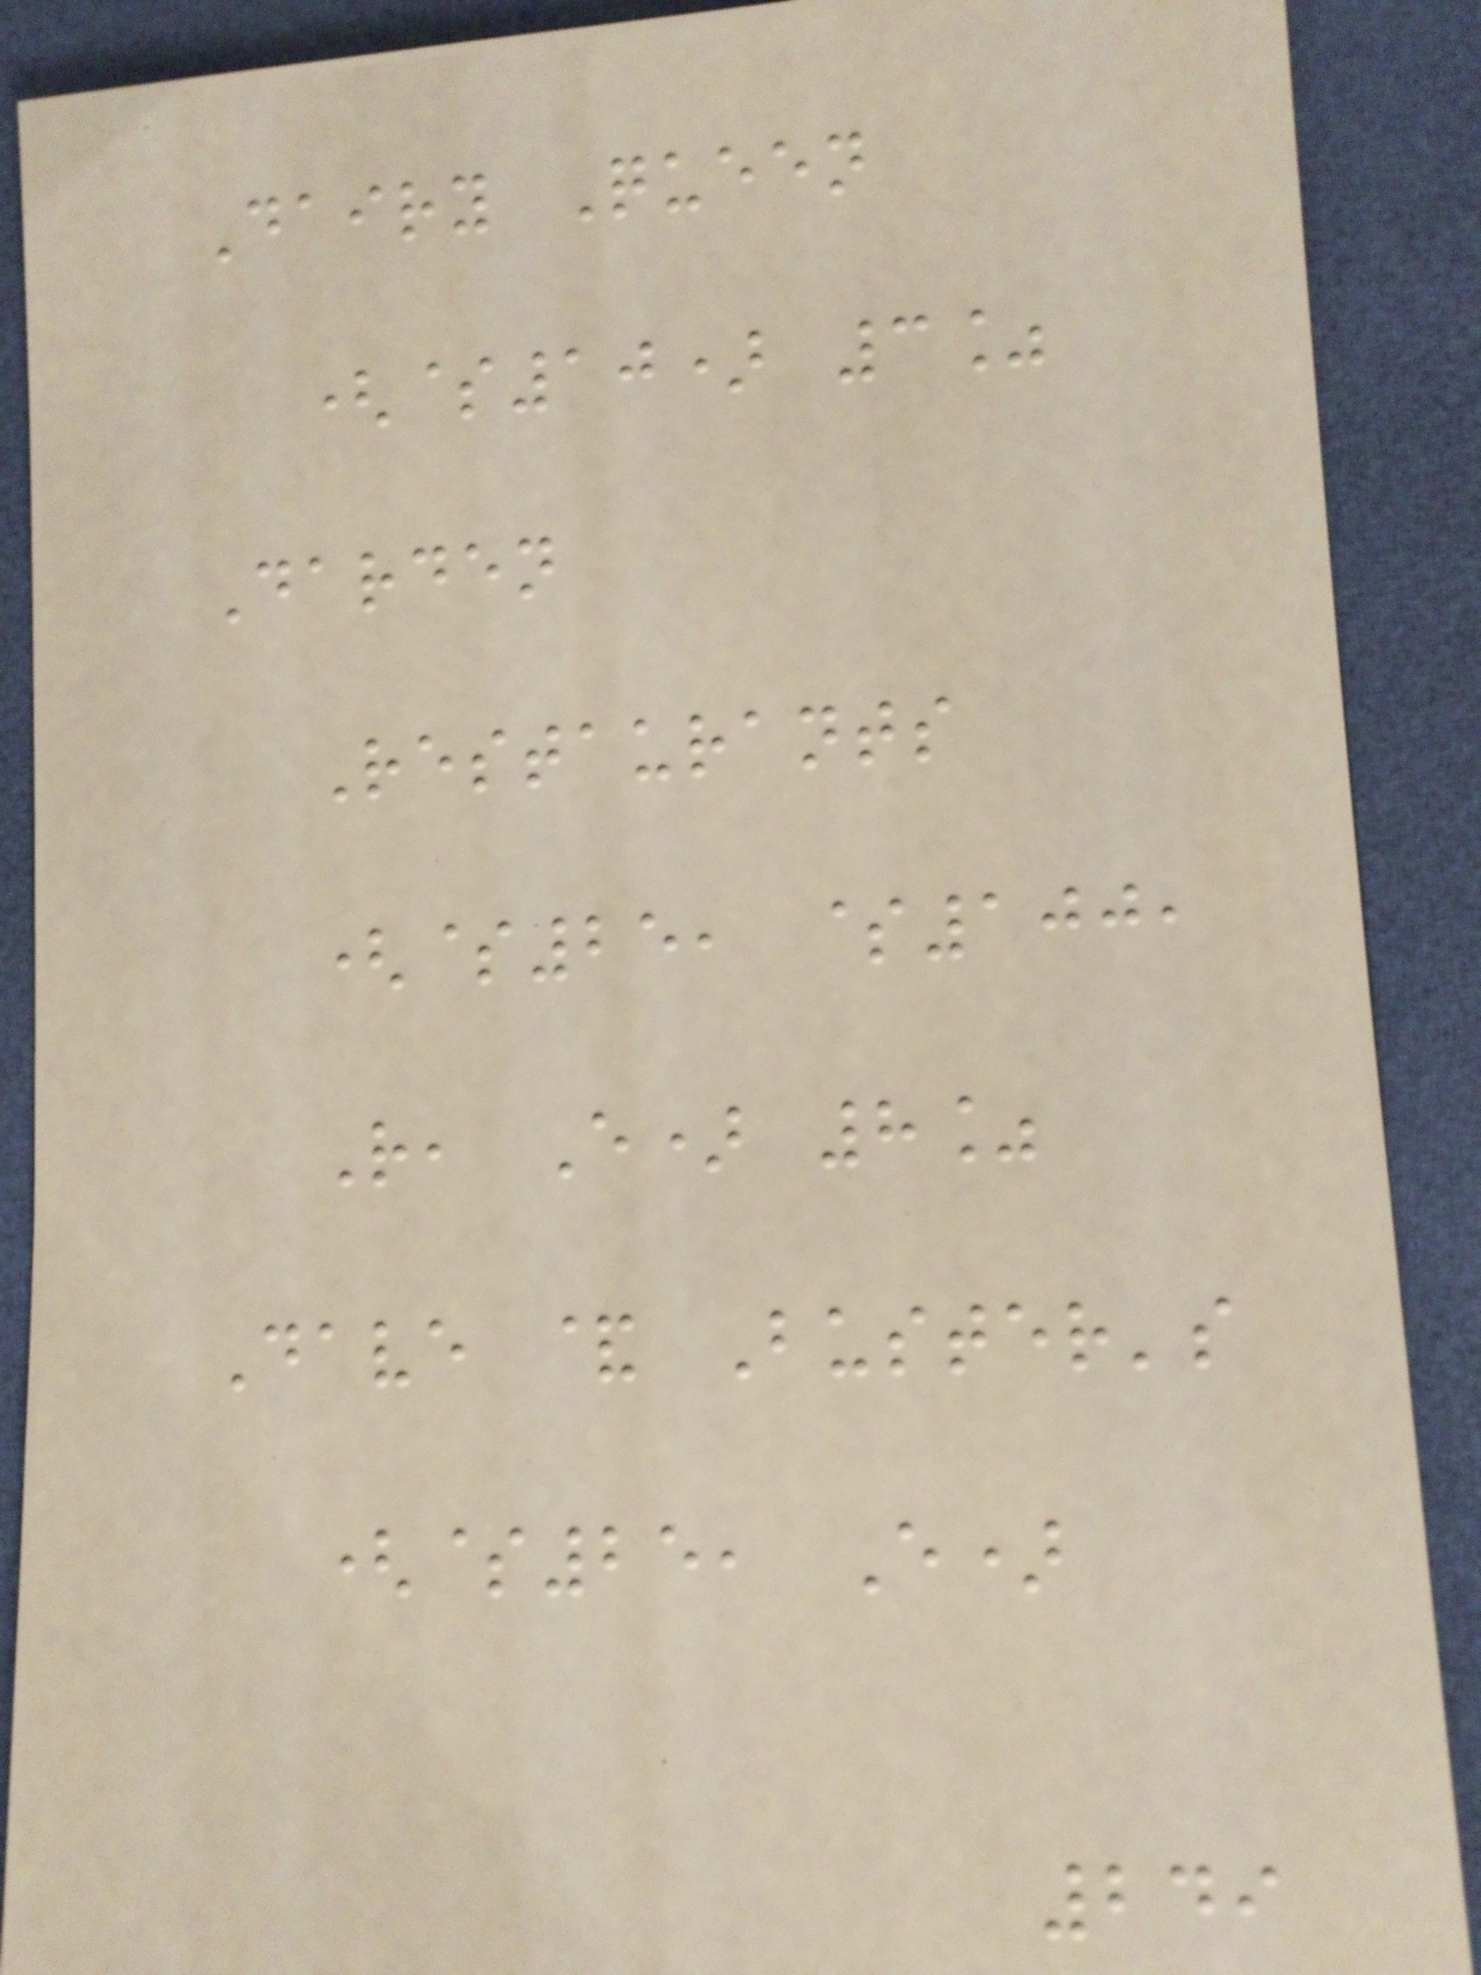Dairy Queen
($10) 3%
Darden
Restaurants
($25, $100,
R, E) 8%
Dave & Buster's
($25, E)
249
